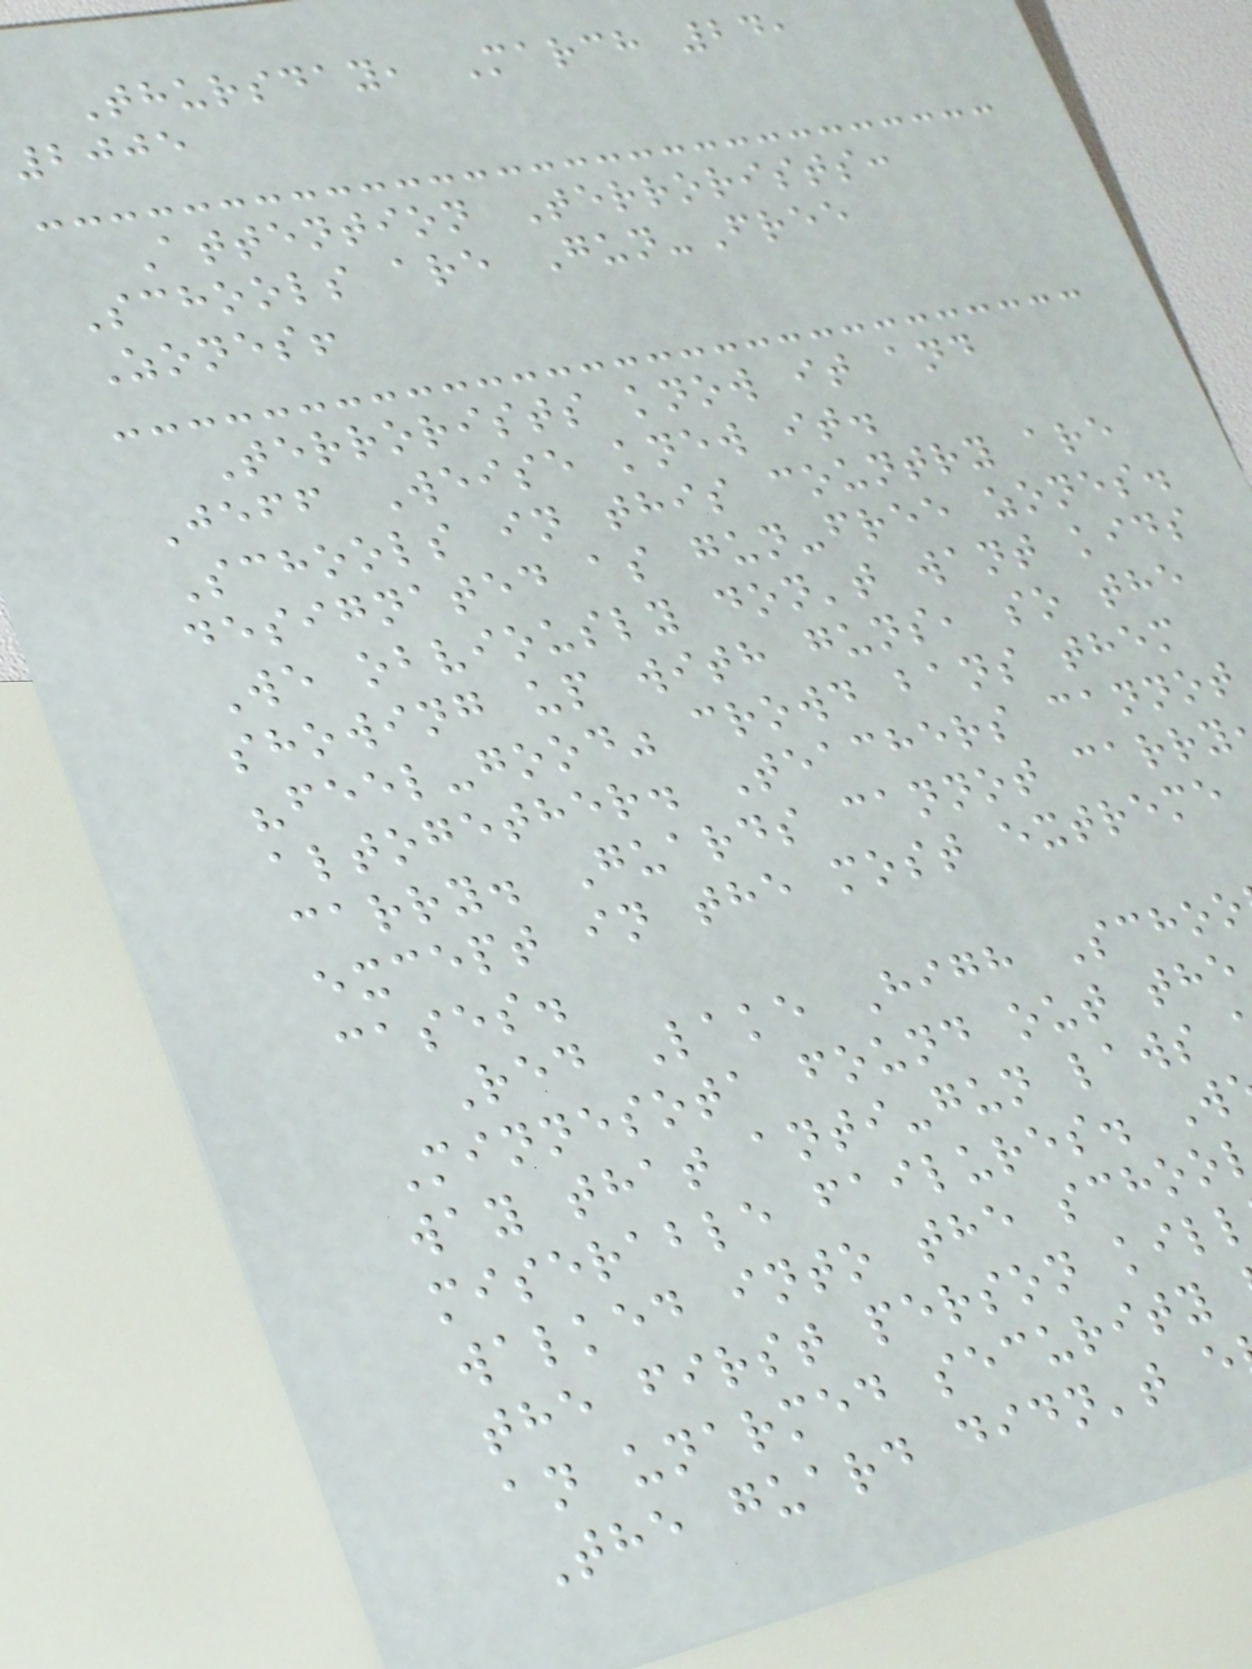Thursday, March 24,
2005
Attention Terrorists:
Schools are Gun-Free
Zones!
Terrorists know it and
Jeff Weise knew it.
Schools in this country are
designated as gun-free zones.
We obviously don't want kids
showing up with guns, so the
"feel-good" crowd bans them
altogether. Teachers cannot
carry. Guards cannot carry
except in the most extreme
cases.
Red Lake High Schoo
Minnesota found out the
way that anti-gun laws
miserable failures. W
walked into the schoo
the first person kill
an unarmed security
The guard didn't e
